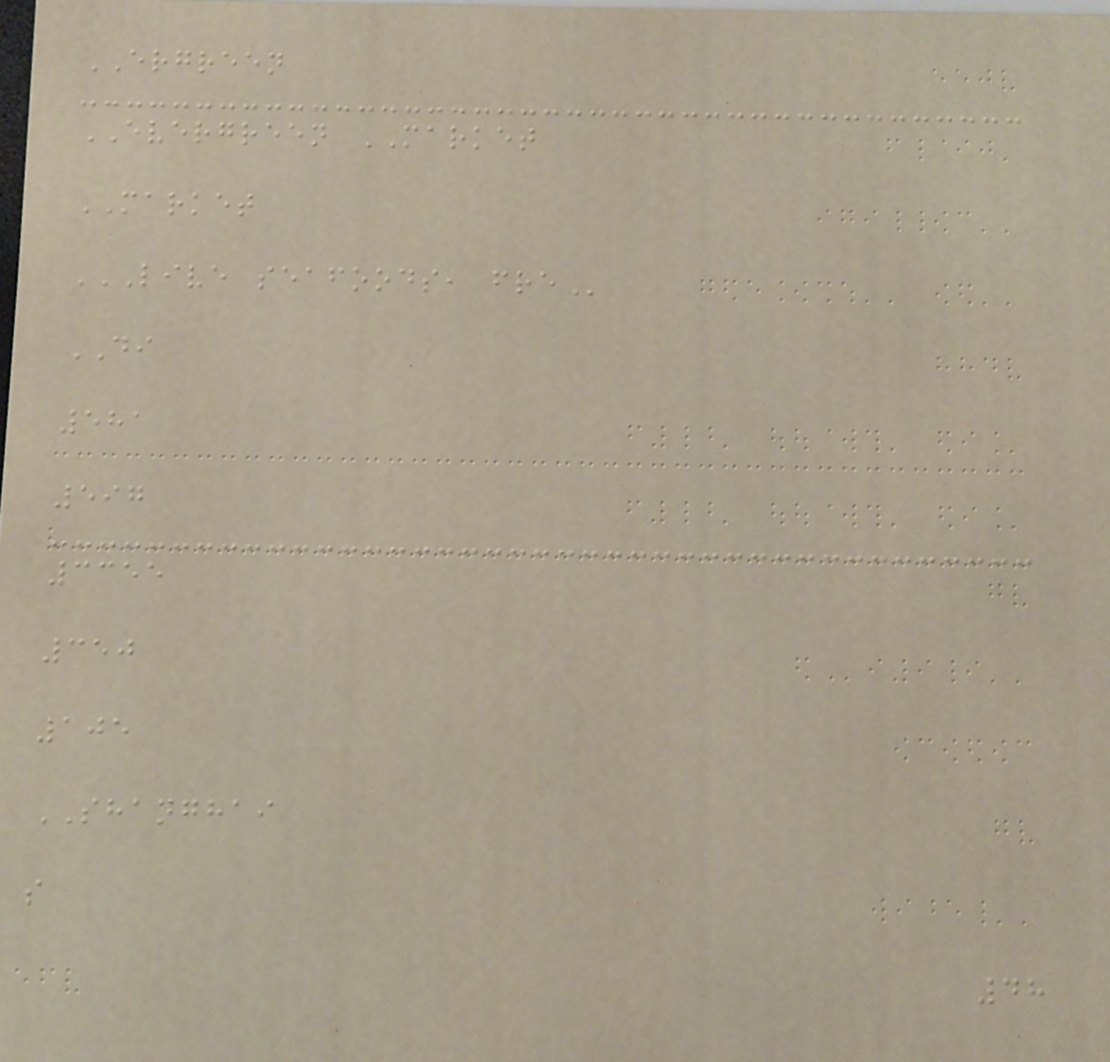ERGREEN
EVERGREEN MARKET
MARKET
LIVE SEAFOODS, FRE
DI
581
597
3355
350
105
SHANGHAI
s
48
